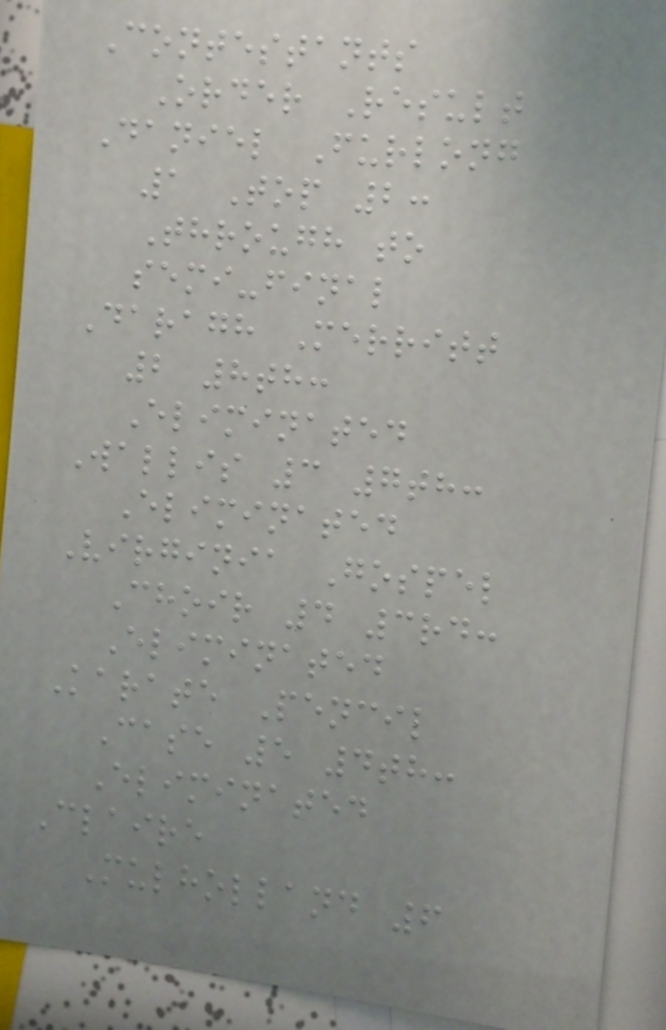Contestants
Order Result
Daniel Furlong
1 Top 2:
Through to
semi-final
Daragh Merritt
2 8th:
Eliminated
Wallis 3 7th:
Eliminated
Virginia Gospel
Choir 4 3rd:
Eliminated
Karate Pencil
Case 5 4th:
Eliminated
Claire
Mulholland 6
